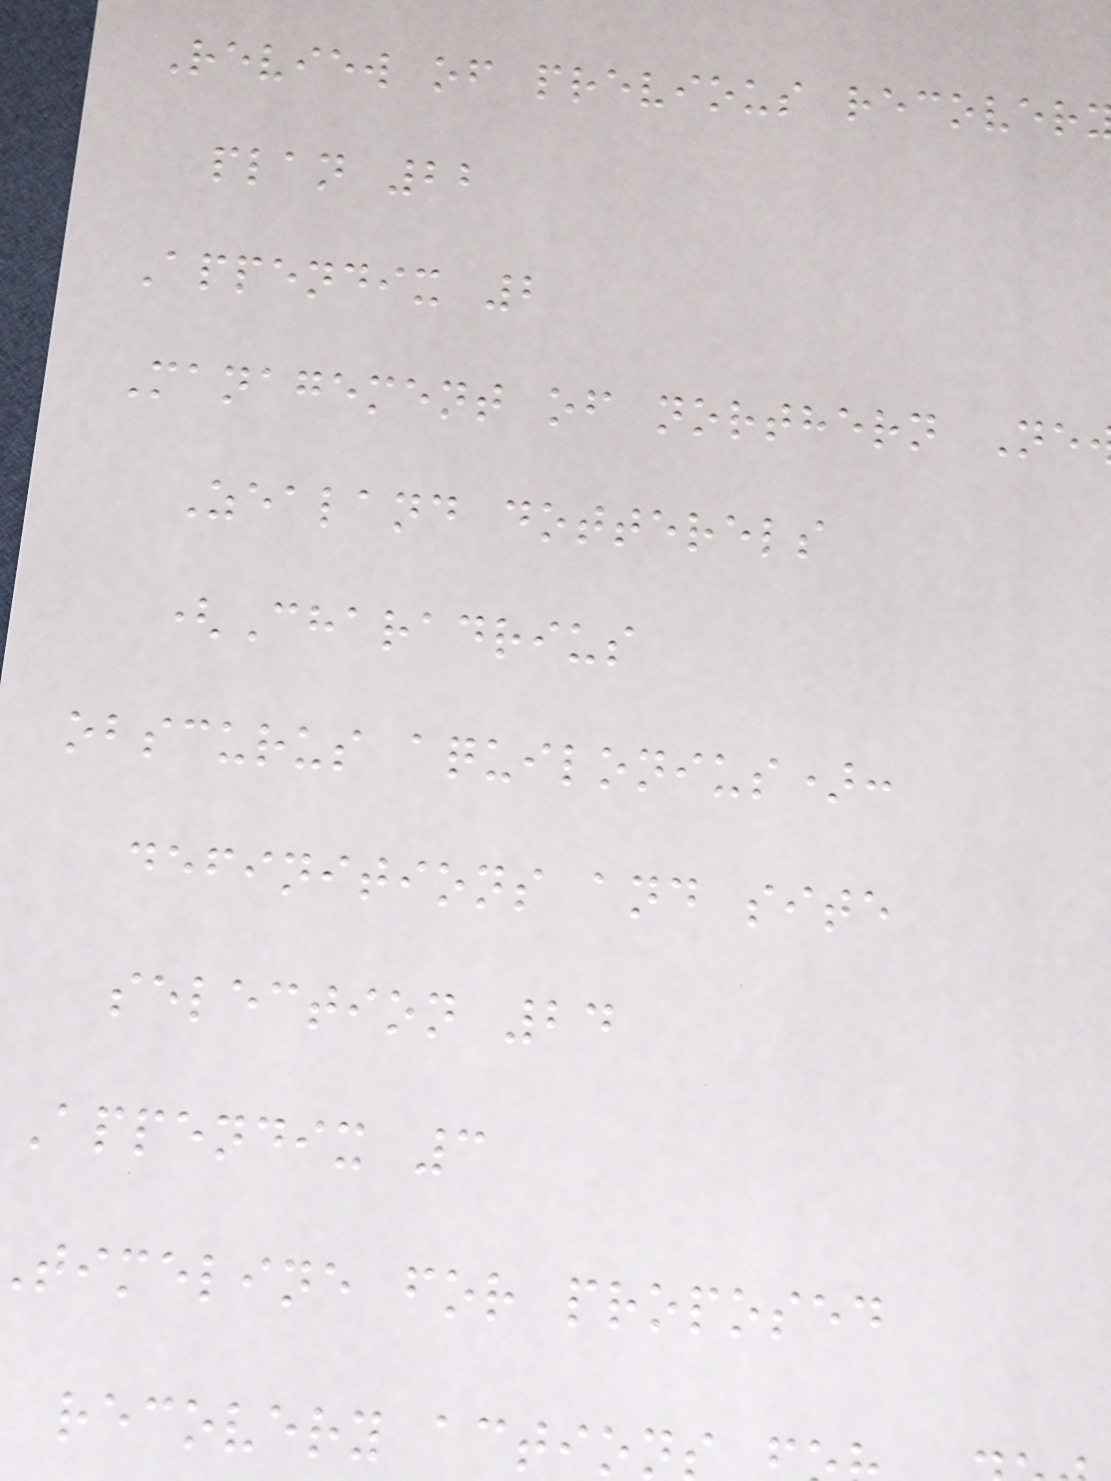Review of previous recover
plan 22
Appendix 2
Management of northern Ne
Zealand dotterels
(Charadrius
obscurus aquilonius):
definitions and site
selection 24
Appendix 3
timeline for proposed
recovery action
